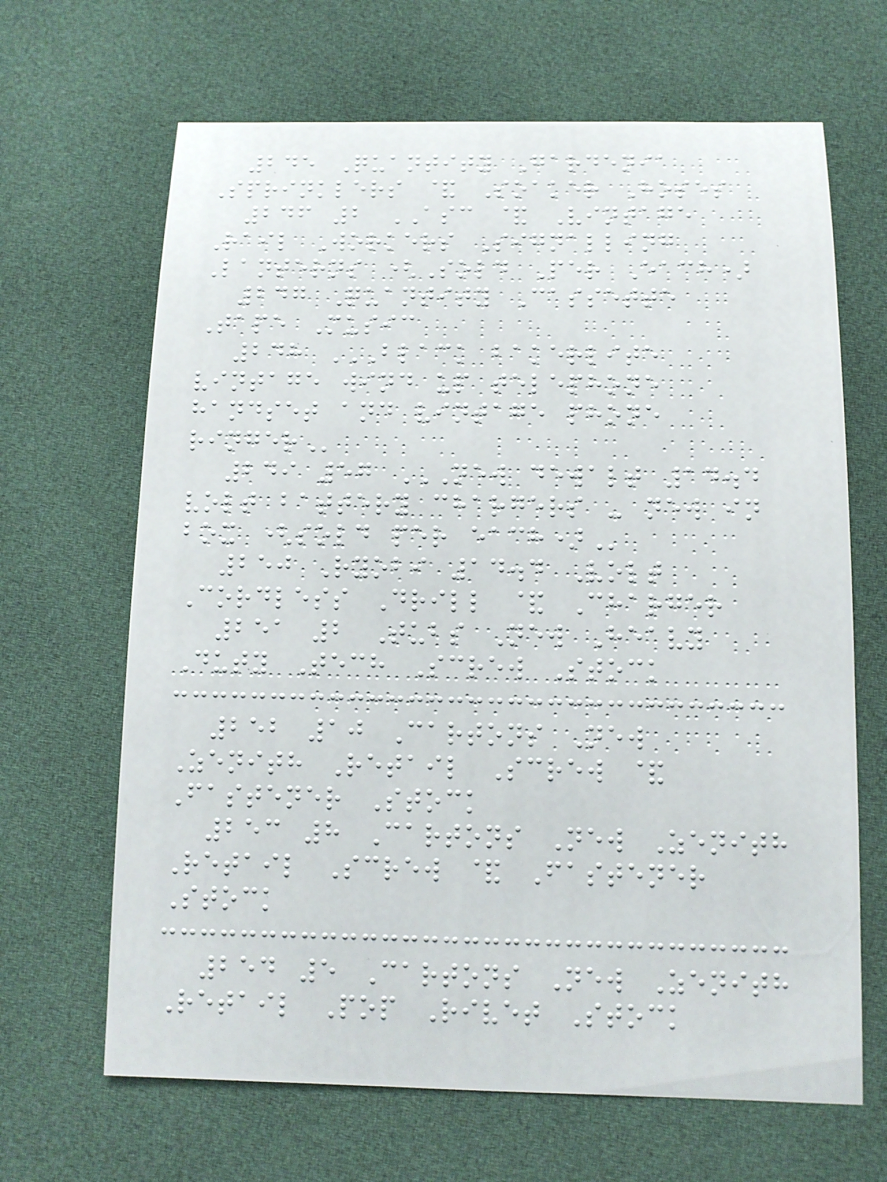245 Quantity Gardenia
Sprinklers & Soaker Hoses
246 2 ASC & Vintage
Rail Workers Signalling
Lanterns (Sold Per Each)
247 Quantity Cassette
Tape Music
248 BLACK BAKERLITE
VINTAGE WIND UP TELEPHONE
HANDSET AND VINTAGE PHONE
RINGER
249 57 NEW DEWALT 14.4
VOLT BATTERY CHARGERS - NEW IN
BOX (SOLD PER EACH)
250 Ryobi 14.4 Volt
Cordless Drill & Charger
251 2 Tubs New Heavy
Duty Tech Screw Stock
252 10 Cartons New
Zenith Retail Screw &
Fastener Stock
253 8 Cartons New Zenith
Retail Screw & Fastener
Stock
254 5 Cartons New Zenith
Retail Pop Rivet Stock
